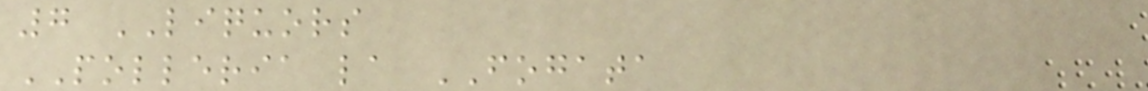7 LIQUORS
POLLERIA la FOGATA
